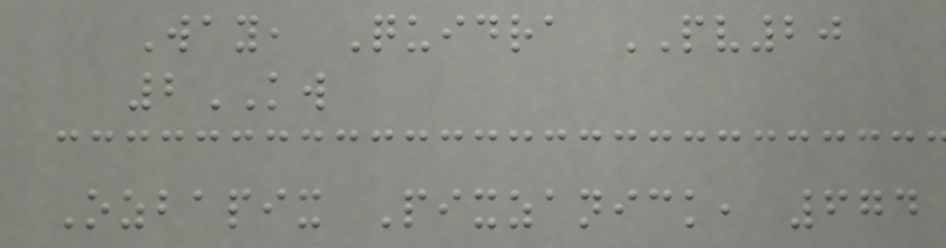Way, Quidra PV20
2KW
Ozbapix Pixzanick, 674
